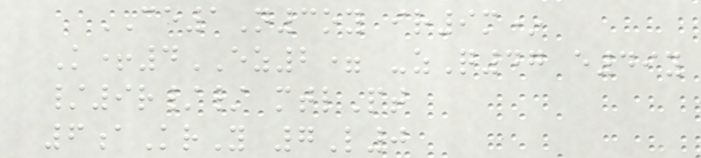CE1N3oy ir9m*
K+4EZ2= -zQ47 e49y
/9r// mtlPt
6aKrY 7L0
